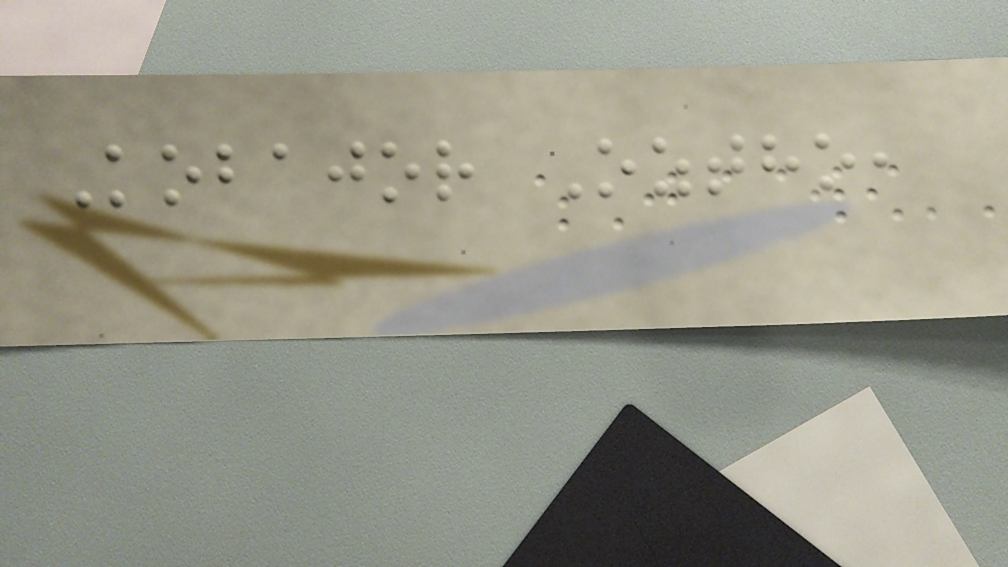Kobajor Oztho,
